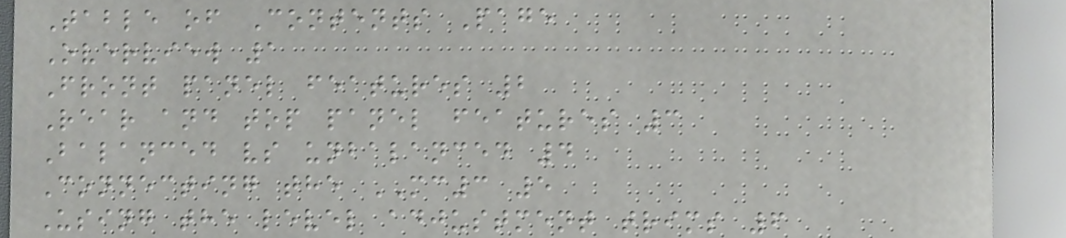Table of Contents Page
Overview 1
Front panel features 2
Rear and top panel features 3
Balanced vs unbalanced 4
Connecting the MC3 5
Using the level adjustment trims 6
